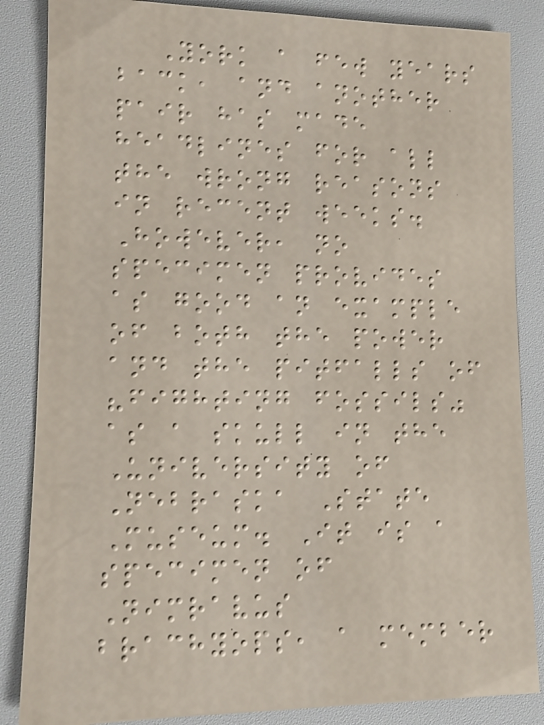York a few years
back, and another
pair has made
headlines for all
the wrong reasons
in recent weeks.
However, no
specimen provides
as good an example
of both the power
and the pitfalls of
"fighting fossils"
as a skull in the
University of
Nebraska State
Museum. It is a
specimen of
Nimravus
brachyops, a member
